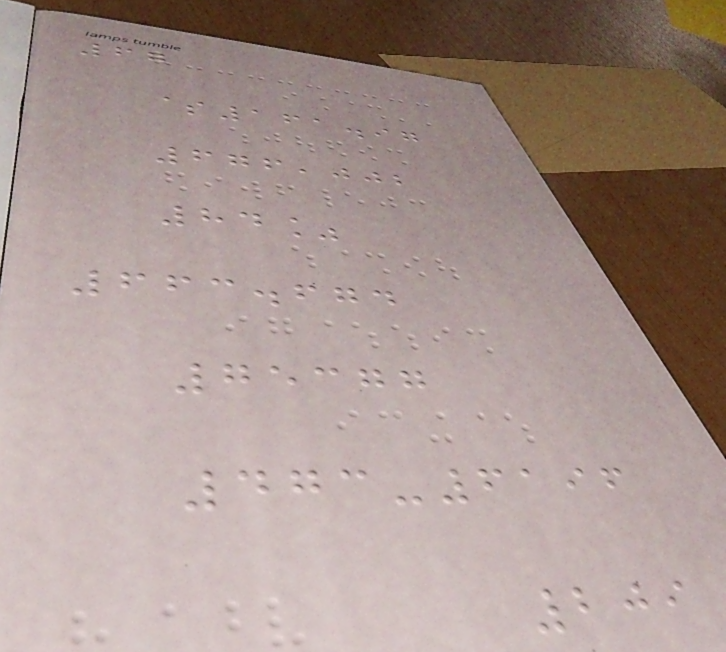67
$161.97
676,002
84%
663.674
75377
473-6196
209
